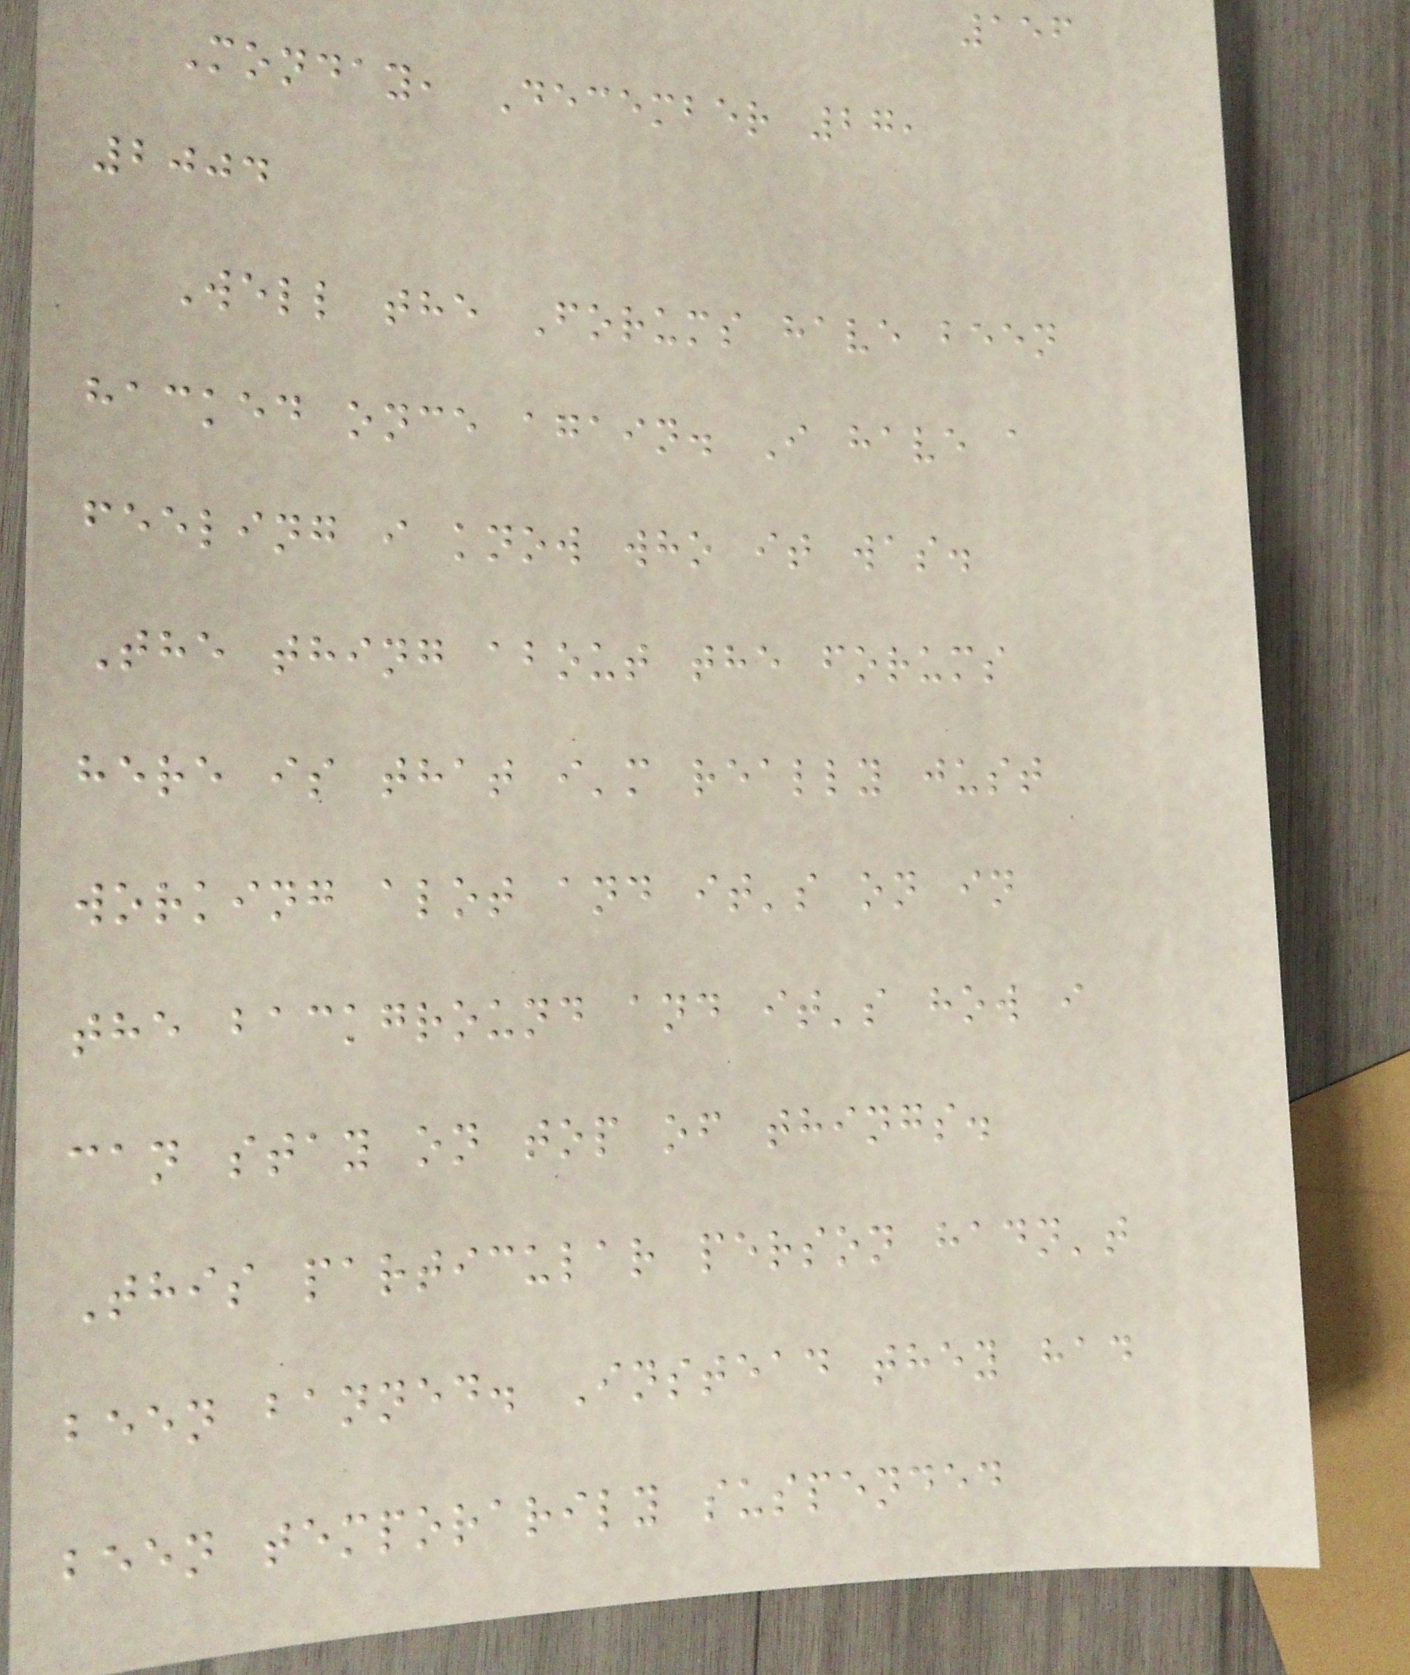156
Monday, December 27,
2004
Well the Forums have been
hacked once again. I have a
feeling i know who it was.
The thing about the forums
here is that i'm really just
working alot and it's on in
the background and it's how i
can stay on top of things.
This particular person hadn't
been banned. Instead they had
been temporarily suspended
